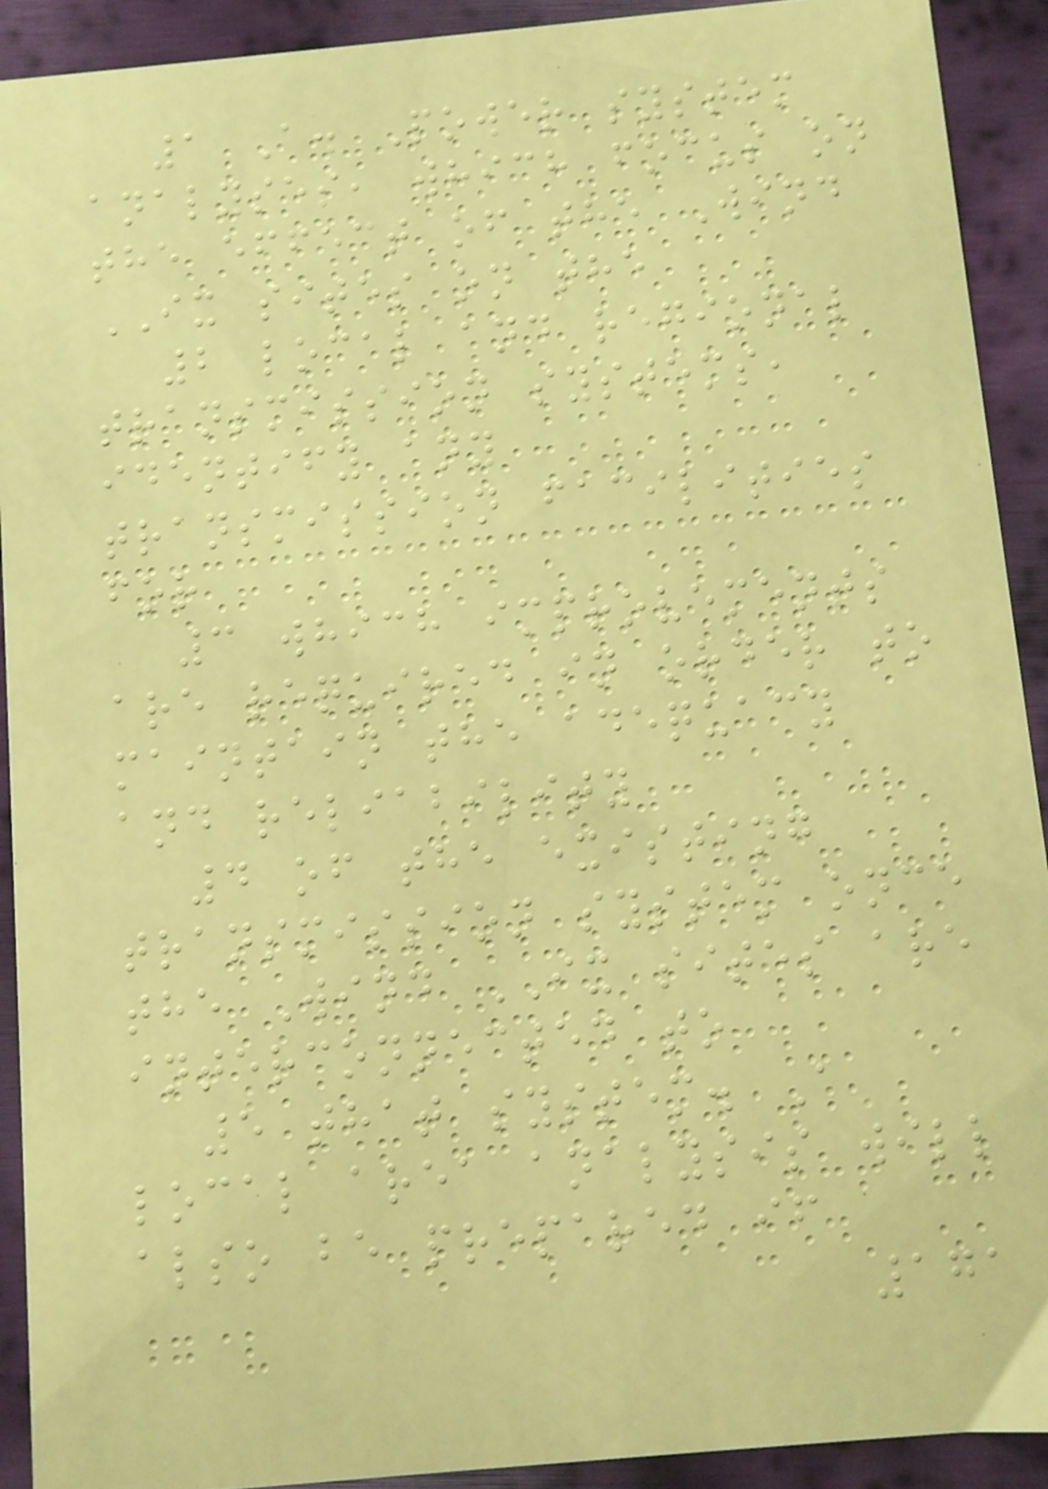1 A. Power system
analyses, which focus on
the effect of the Wind
IX sites on the
2 local and regional
transmission systems,
identify any
transmission facilities
for
3 which improvements
are required in order to
maintain the adequacy
and reliability
4 of the existing
transmission system once
the Wind IX sites are
interconnected to
5 that system. A
local area analysis will
also be prepared if
171
